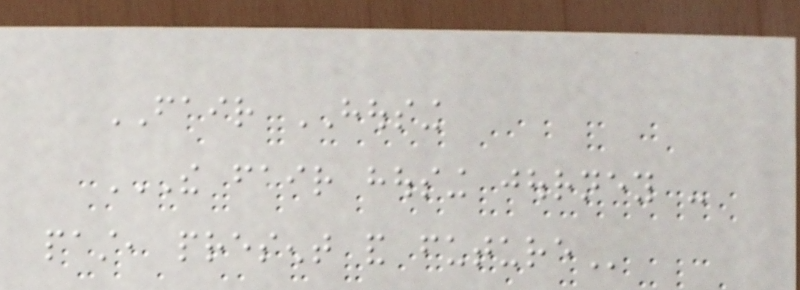FAIR HOUSING
THE FAIR HOUSING JOURNEY -
PAST, PRESENT AND FUTURE
